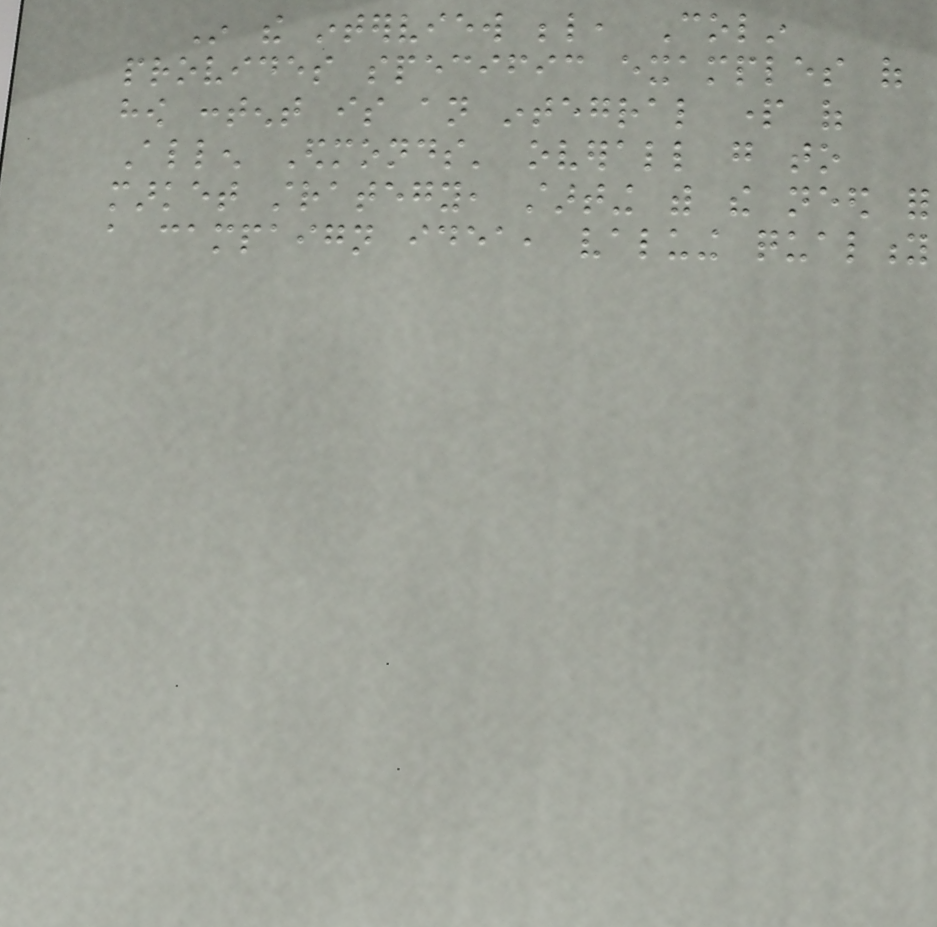In the interview below, Colin
provides specific examples of
how content is an integral part of
Allen Edmonds' overall go to
market strategy, starting with the need for
a campaign idea, valuing quality
